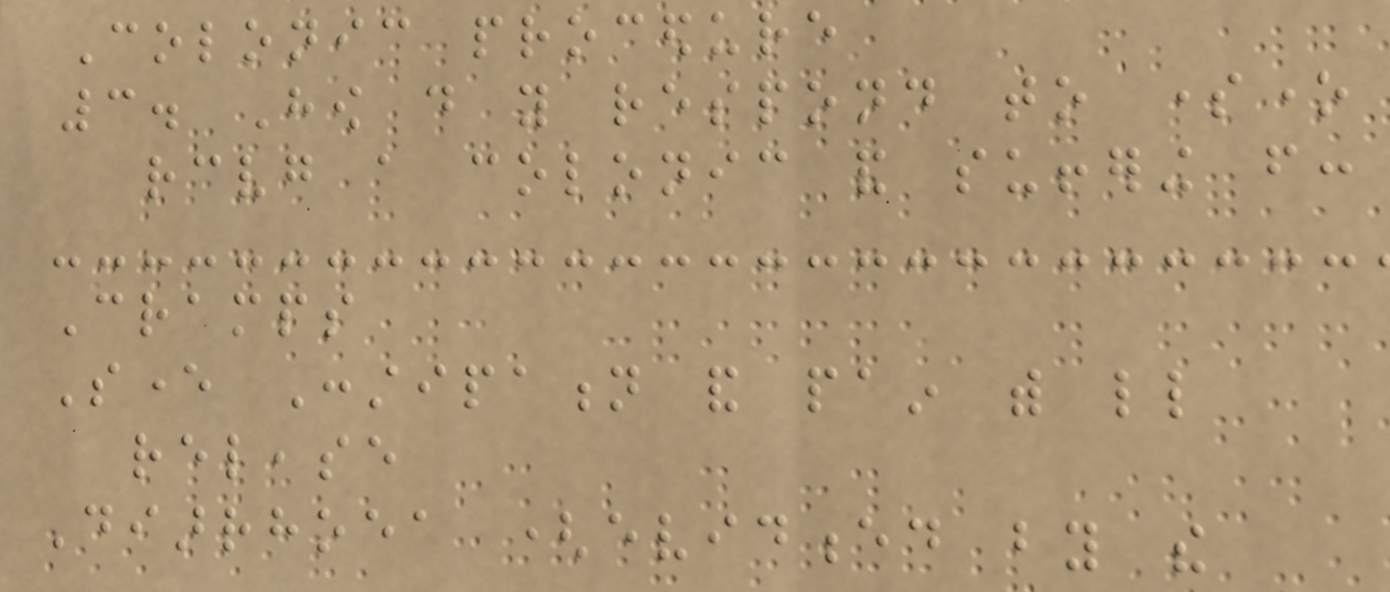Colonic procedure
3. How do you respond to someone
receiving a colonic and suffering from:
Cramps
Sever Constipation and pain with little
release
Diarrhoea (evidenced by the
